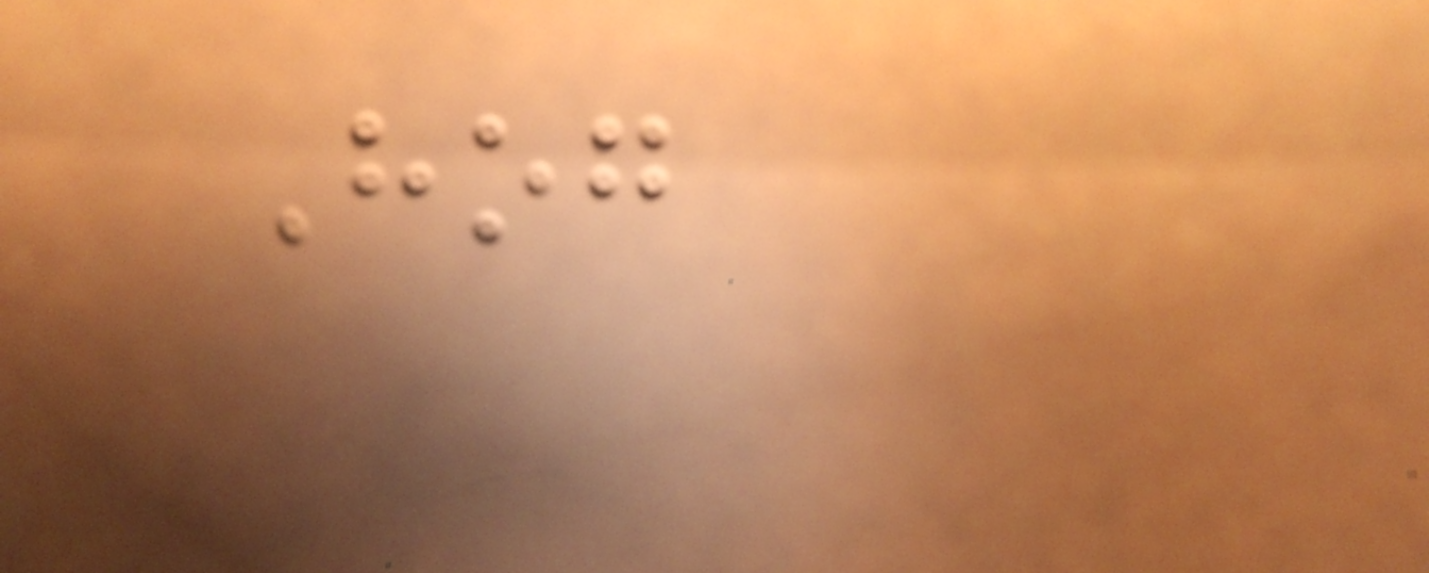Hog
